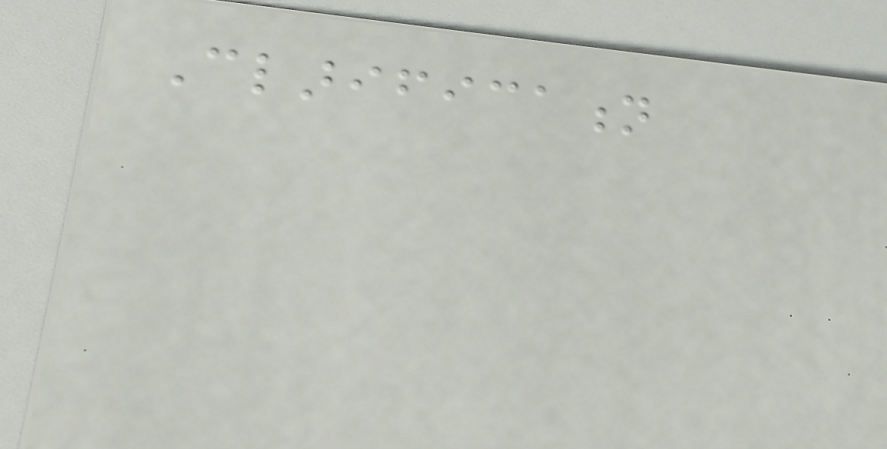Clarification
